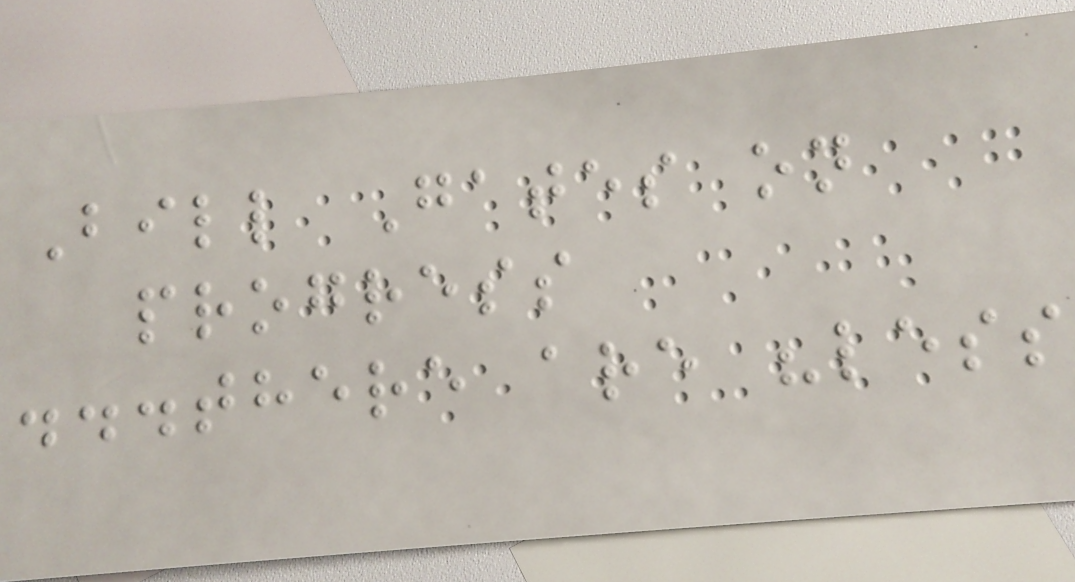Bill Gates on
progress
...there are "less
